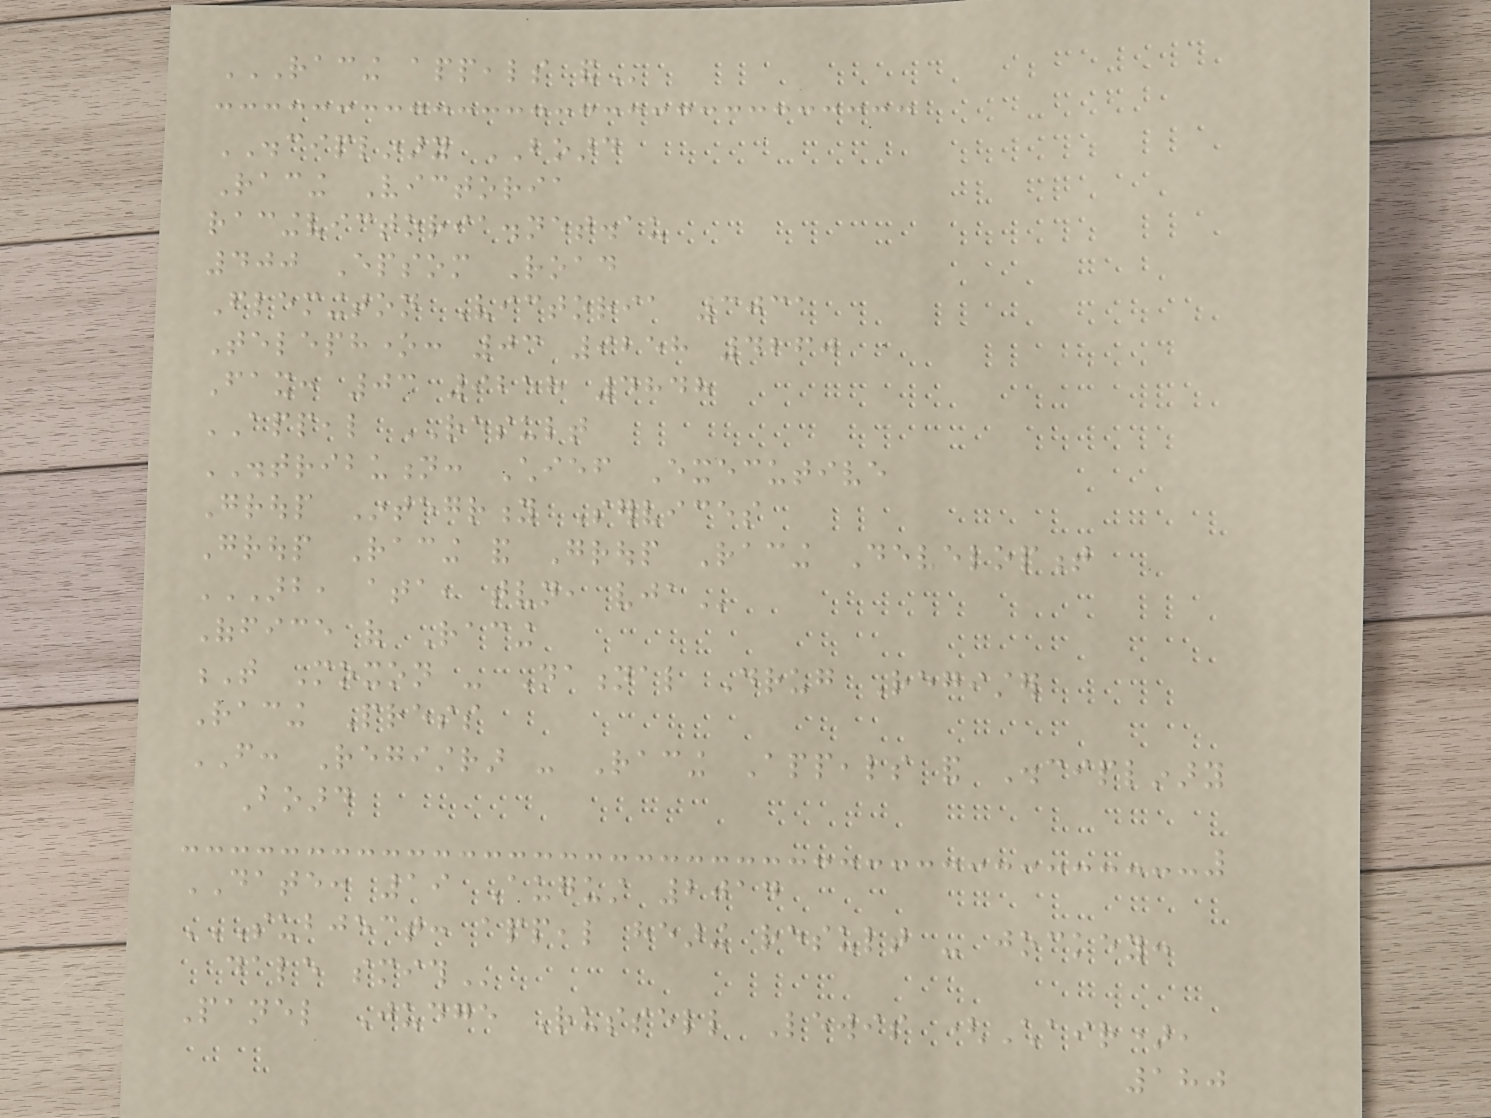RACING APPEALS AND
DISCIPLINARY BOARD
Racing Victoria
racingvictoria.net.au
400 Epsom Road
Flemington Victoria 3031
Telephone: 03 9258 4260
Fax: 03 9258 4848
APPEAL RESULT
DISTRIBUTION: Chief Executive
Group Integrity Services
Group Racing and Group Racing Development
ARB, ATA, TVN, VJA
Office of Racing
T Moxon - National Drug Register
Racing Press
FROM: Registrar - Racing Appeals and Disciplinary
Board
DATE: 19 August 2014
SUBJECT: APPEAL HEARING RESULT - JOCKEY:
DALE SMITH
Panel Judge Russell Lewis (Chair),
180
